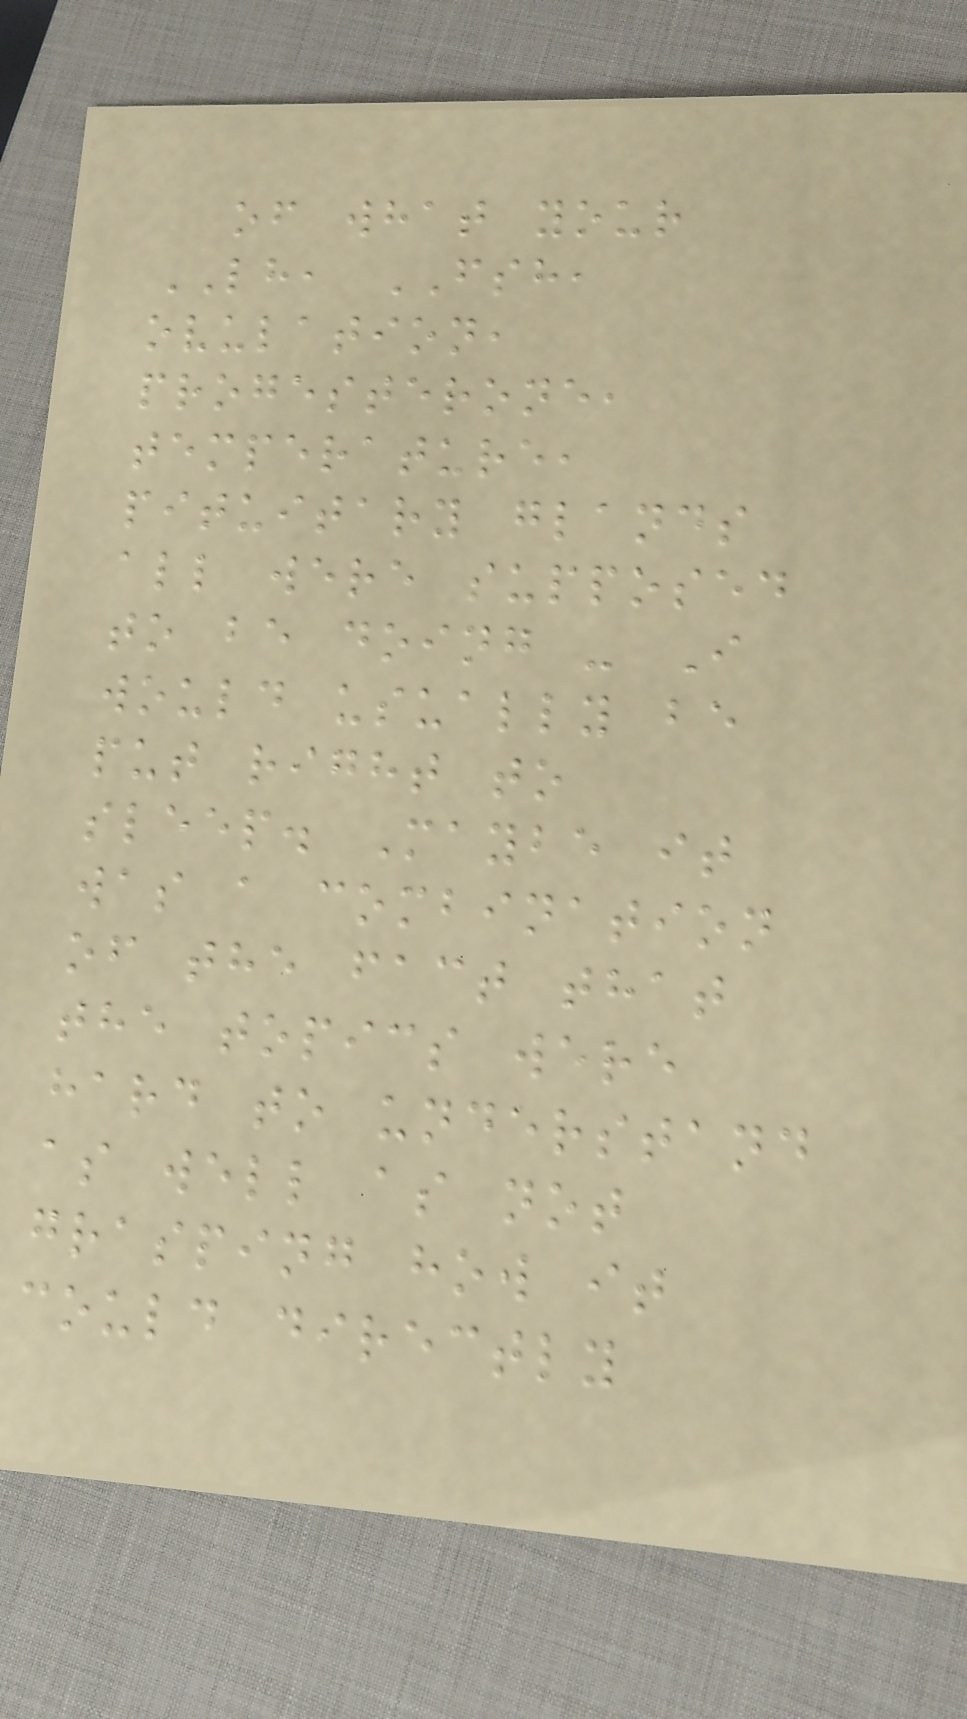of what your
LH, FSH,
ovulation,
progesterone,
temperature,
pituitary glands
all were supposed
to be doing - I
would usually be
put right to
sleep. Maybe it
was a combination
of the fact that
the topics were
hard to understand
as well as not
grasping how it
could directly
